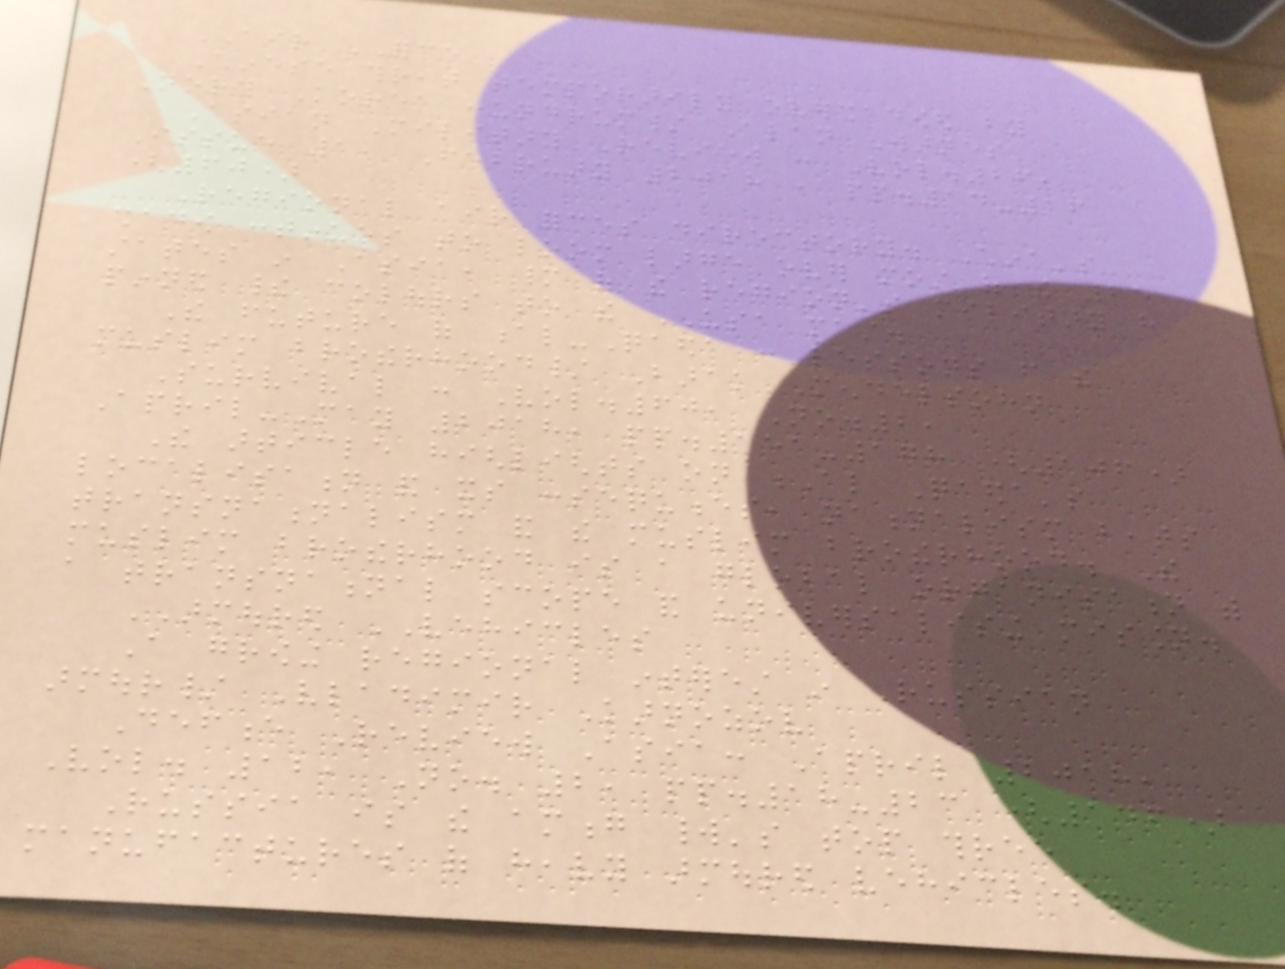AIR FORCE
Chinese threat temporarily overshadowed by
North Korea conundrum/ Alan Warnes
Asian Military Review : Vol.26,
Issue 1, February 2018 , pp.14-16
(60)
Regional air forces directory. China's
shadow continues to loom large over most of the 25
states in Asia, many of the region's military have
pinned their colours to the USA mast.
The future of al-Qaeda : lessons from the
muslim brotherhood/ Barak Mendelsohn
Survival : Vol.60, No.2,
April-May 2018, pp.151-178 (106)
The article highlights on Al Qaeda's
localisation and its consequences, nationalism beats
transnationalism and the muslim brotherhood. The
muslim brotherhood is a global organisation with
a transnational scope and universalising mission.
ARMOURED VEHICLES
A growing regional interest in Russian
armour/ Vladimir Karnozov
Defence Review Asia: April 2018,
Vol. 12, No. 2, pp.18-23 (146)
Russia is the among world's top three
manufactures of heavy armoured vehicles.
